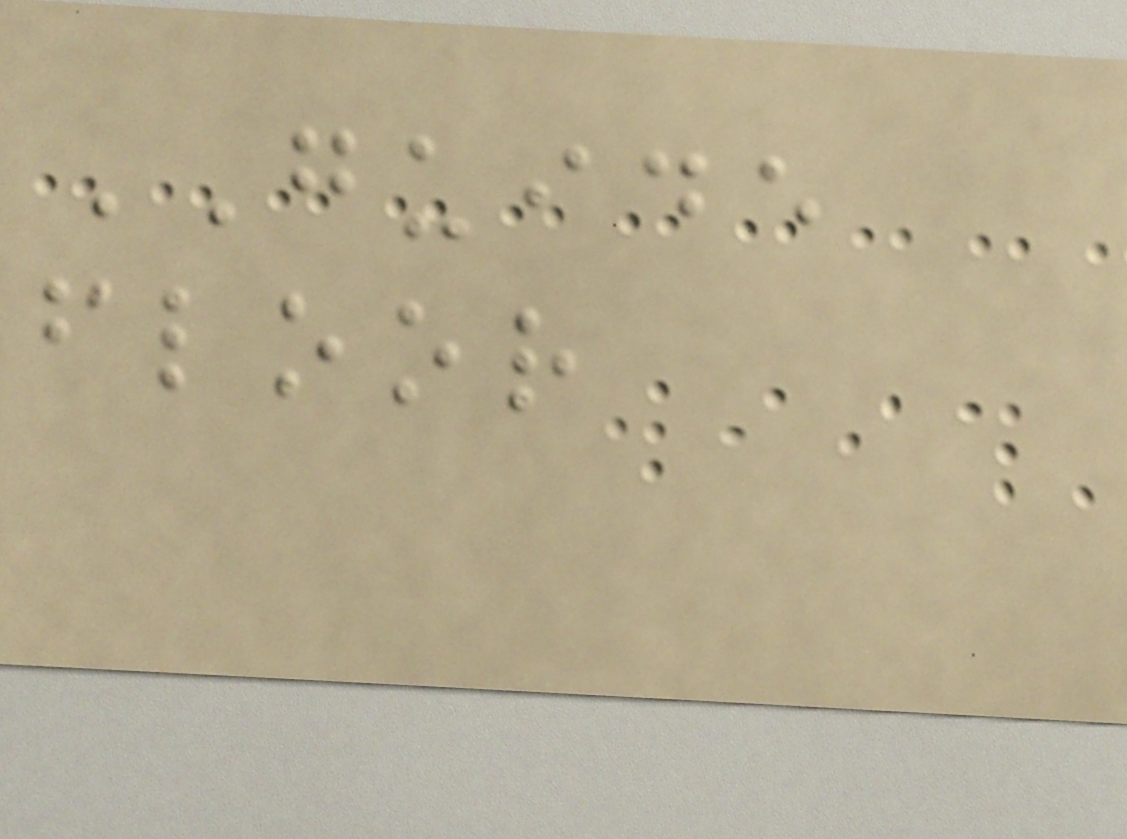GUIDE
floor
